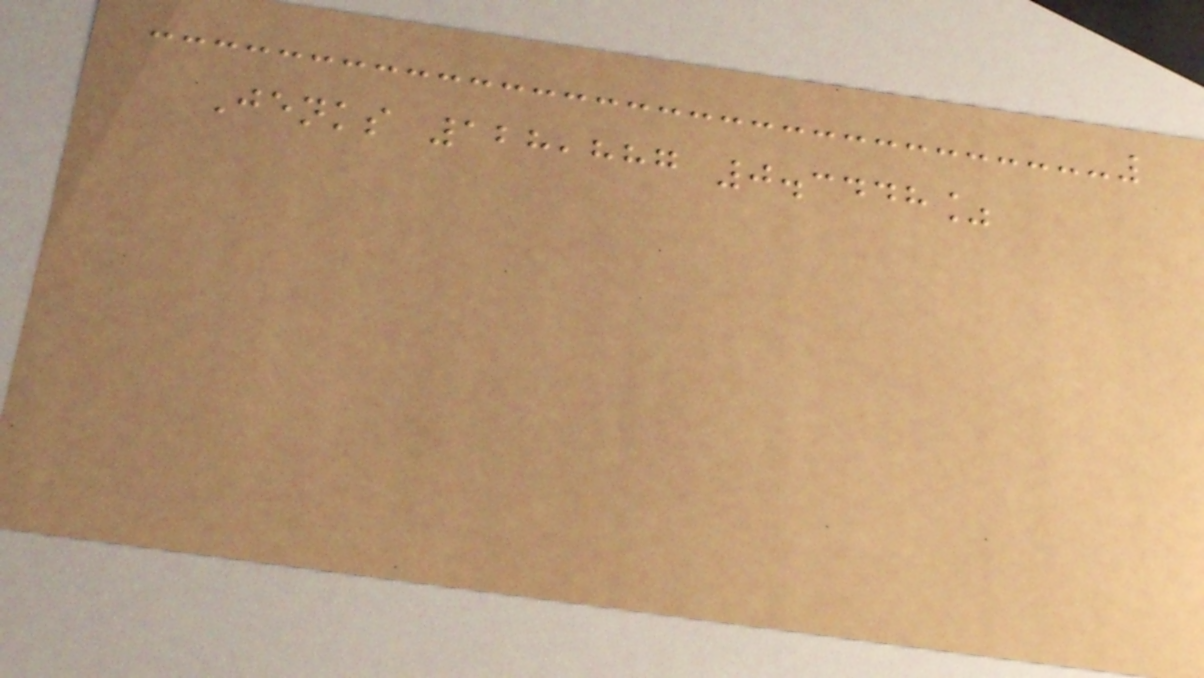Jenks 128,887 0.3448%
